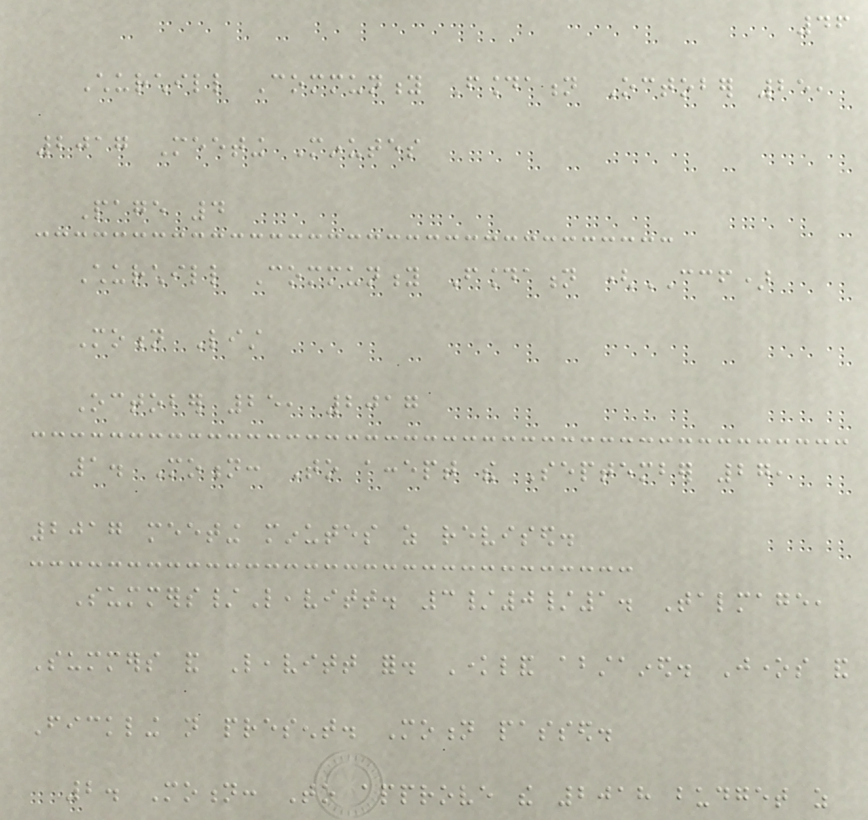46
Churchill Community Foundation October 25,
2017 Meeting Minutes
Page 4
Churchill Community Foundation (CCF)
Motion List
October 25, 2017
1. Motion: To accept the September 27,
2017 meeting minutes as revised.
Summers/Leavitt. 3/0/1. Talmage,
Summers and Leavitt for. Knowland abstained. Jones and
Fickling not present. Motion passed.
2. Motion: To approve the 2018 budget as
